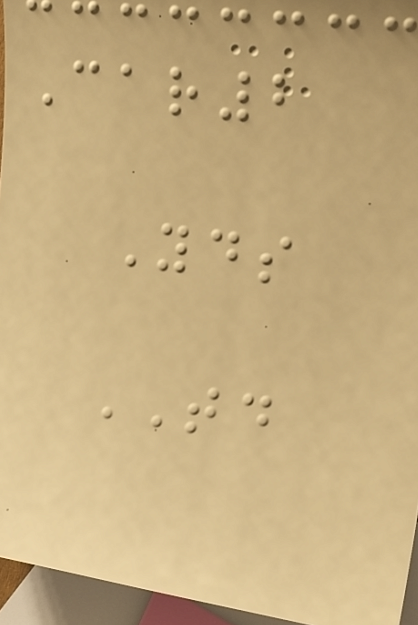Car2
Yds
TD
